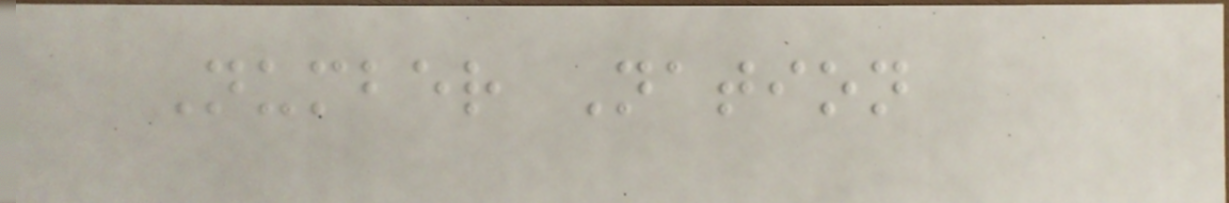Number Nation
